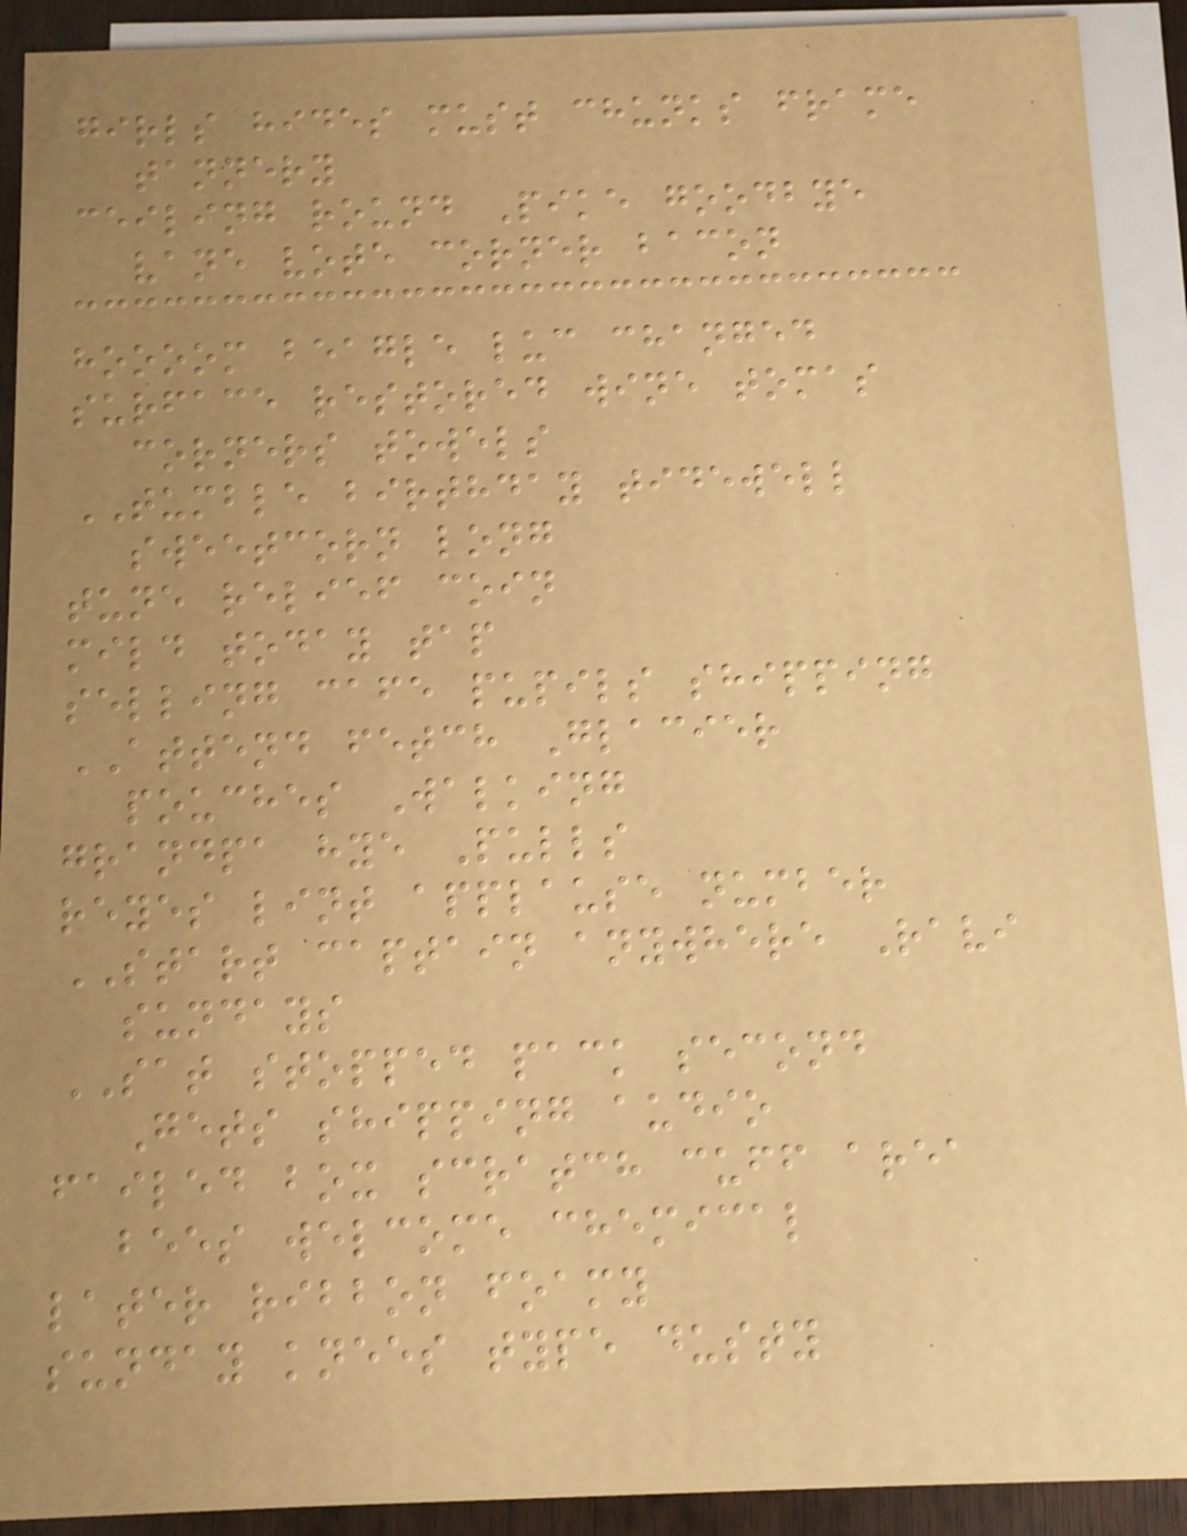girls hides must chunks frame
tannery
ceiling round Pike goodbye
vane vote corner bacon
hoooom beagle luc changed
surface restored wine tomas
corners towels
TUMBLE birthday tidewell
sweetcorn long
tune relief coin
mild today tap
selling cafe pupils shipping
ATTEND fetch Glacier
pouches Walking
grandpa hye Pulls
reyes lint applause number
START captain anywhere Ravi
sundays
SAT stopped pack second
Gets shipping audio
failed box scratch cuff area
bees welcome chemical
later ribbon foamy
sunday knees type dusty
